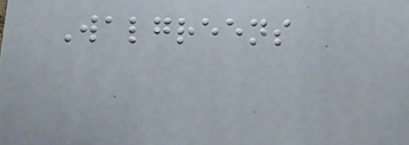Walgreens
